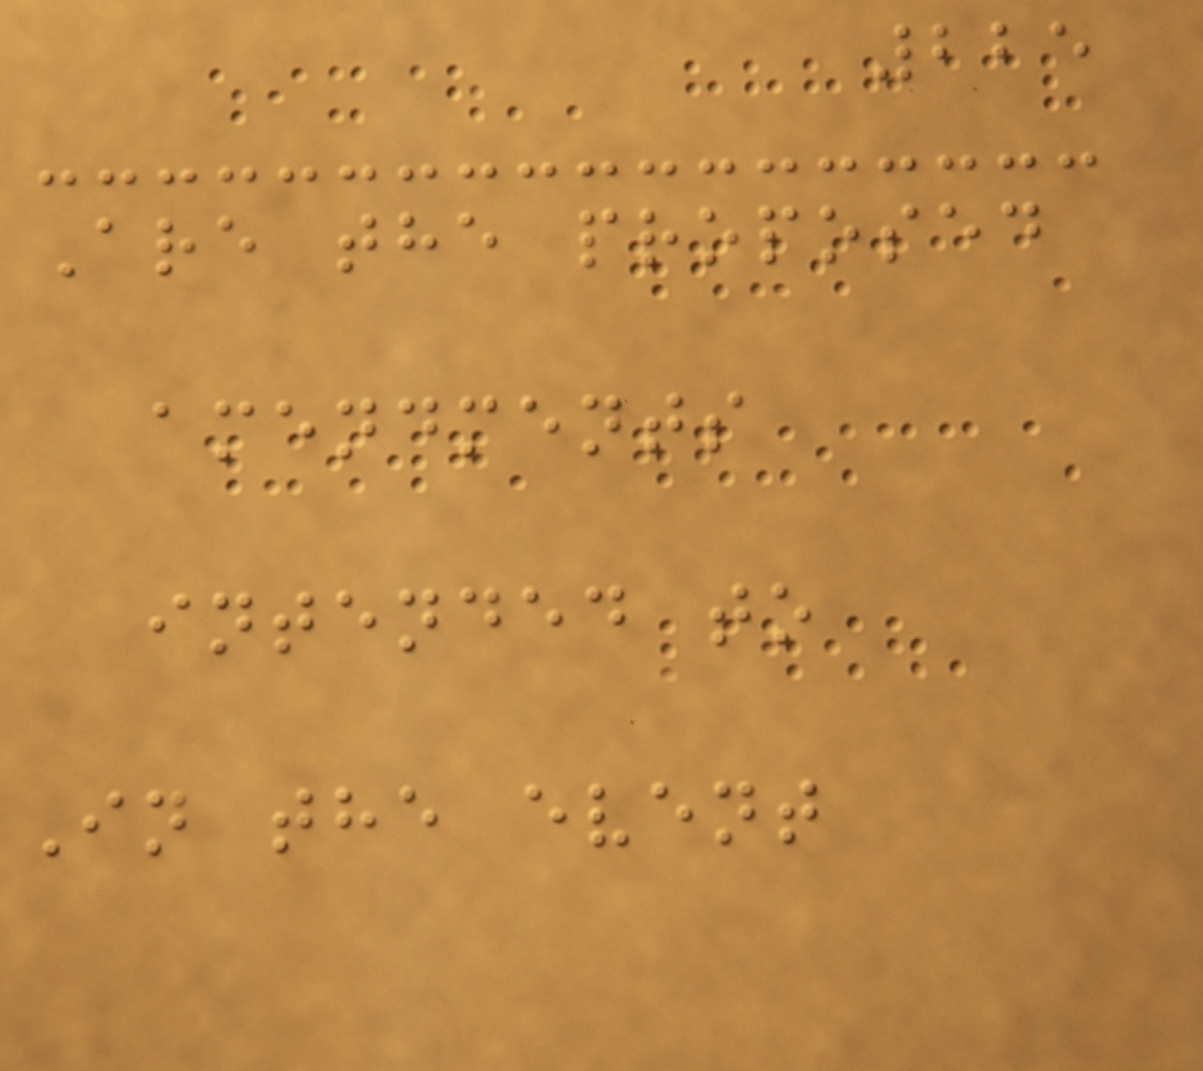225
Are the proposed
amendments
intended to
In the event
